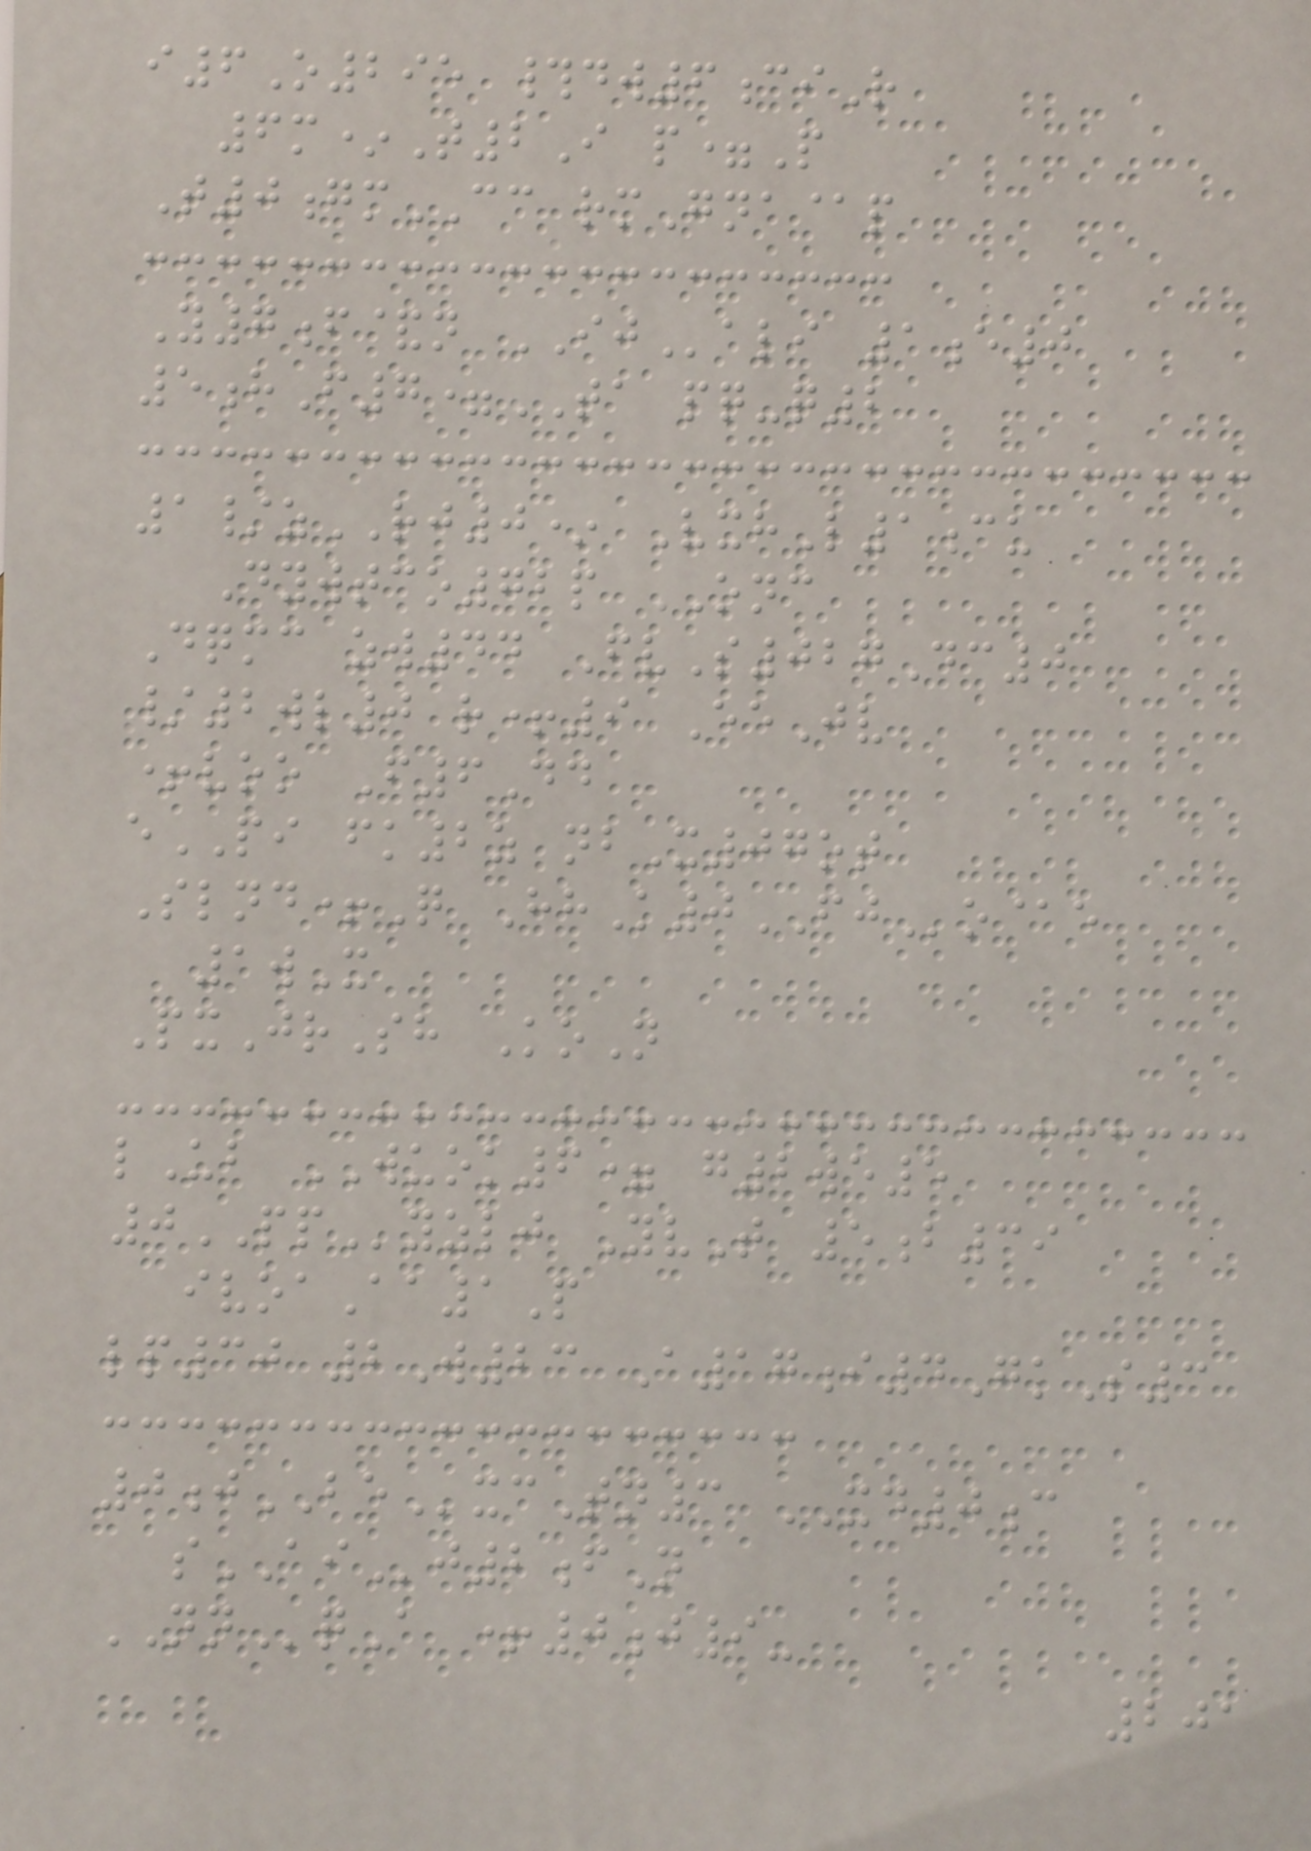i6O295 #dw6ciR
6m*T2I p=P
T0gmCC rmGna@p
Y7f&n IJali 1e0
5hF7=TA pq-q2
1/zRJ0* VxhL1cu
Dywtco72p ONC
Dqmc zw44 FvS027Dc0
/2wl0 r+9 EeJv
+voo F6Dd
ePI fk2z nbX07ot
Slnd+Q HhK0FJo@e
1wX
PxJrSh KoN
lUb WUOK6= g2we5
0PPyzlj YvT 5b39
ivoaAa1P
lp30 2W23 A17i4GkS3
0jBExcTn3 XD0c
sAIj2fN
NNqA +0j9-
201
